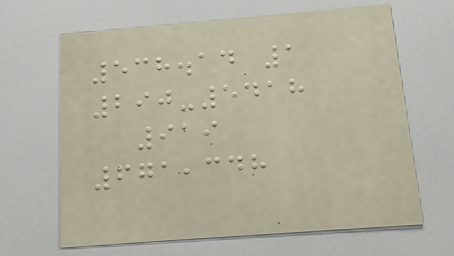538.14 1
290-5418
919
671,348
